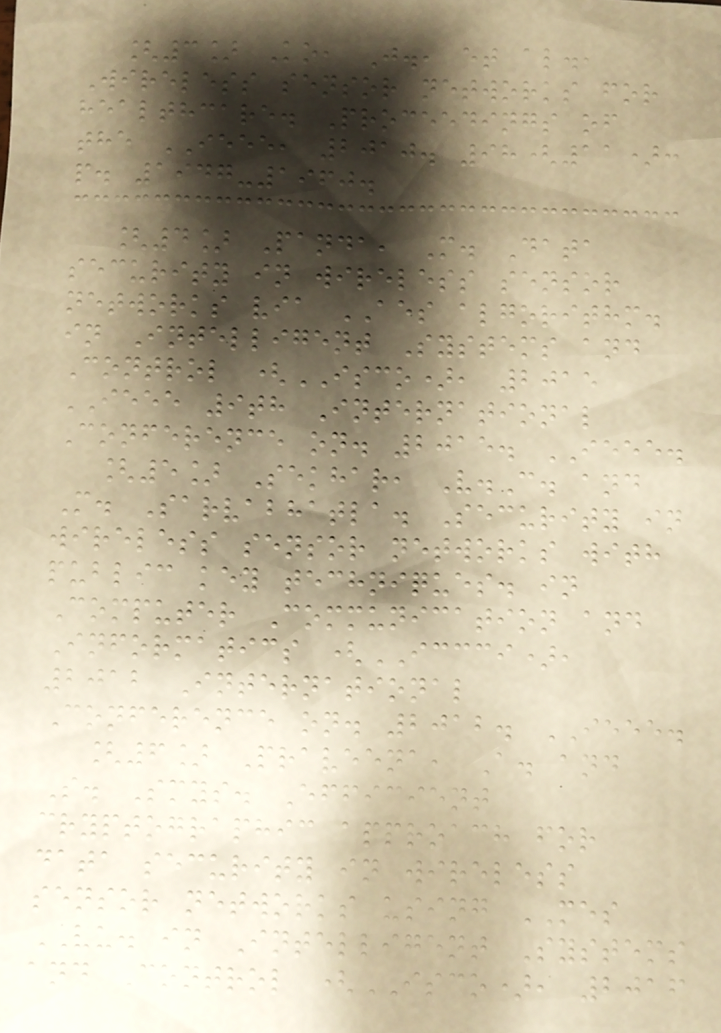[3] Ko, J., et al.,
Wireless sensor networks for
healthcare. Proceedings of
the IEEE, 2010. 98(11):
p. 1947-1960.
[4] Panda, M. Data
security in wireless sensor
networks via AES algorithm.
in Intelligent Systems and
Control (ISCO), 2015
IEEE 9th International
Conference on. 2015. IEEE.
[5] Sekhar, V.C. and
M. Sarvabhatla. Security in
wireless sensor networks with
public key techniques. in
Computer Communication and
Informatics (ICCCI),
2012 International
Conference on. 2012. IEEE.
[6] Praveena, A. and
S. Smys. Efficient
cryptographic approach for
data security in wireless
sensor networks using MES
VU. in Intelligent Systems
and Control (ISCO), 2016
